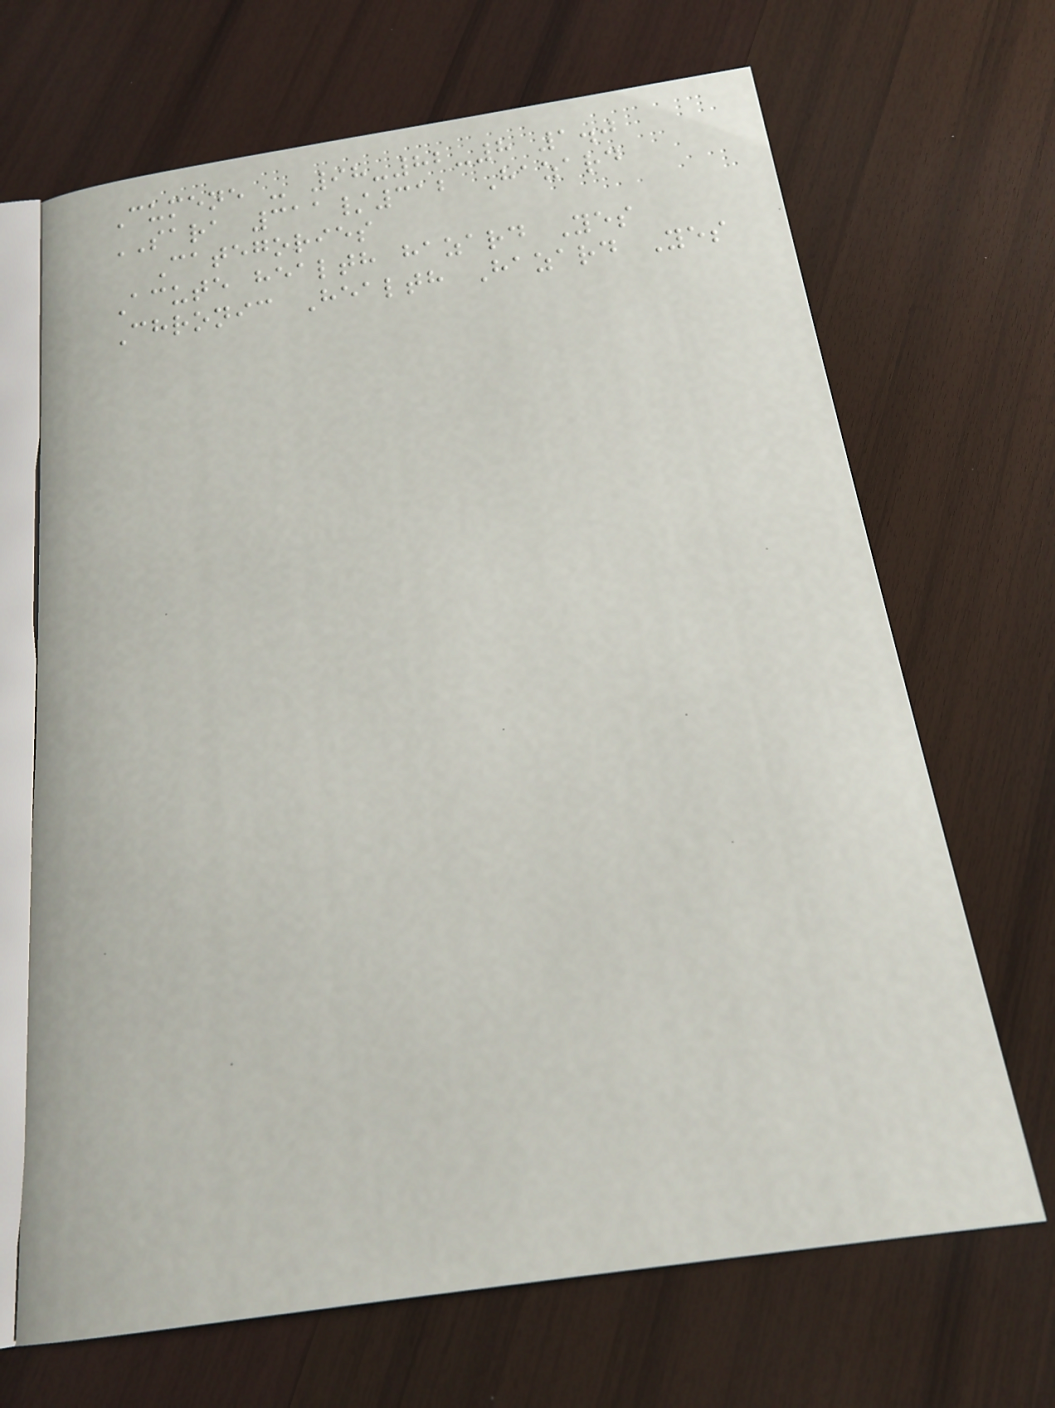Cumene - 98-82-8 1.0
SARA 311/312 Hazard
Categories
Acute health hazard Yes
Chronic Health Hazard Yes
